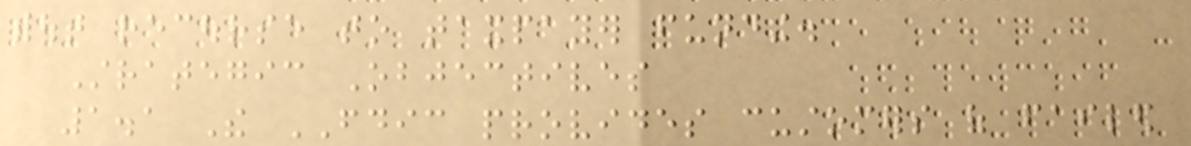without recourse to taxpayer funding.
Strategic Objectives
1.1 The FDIC provides customers of failed
